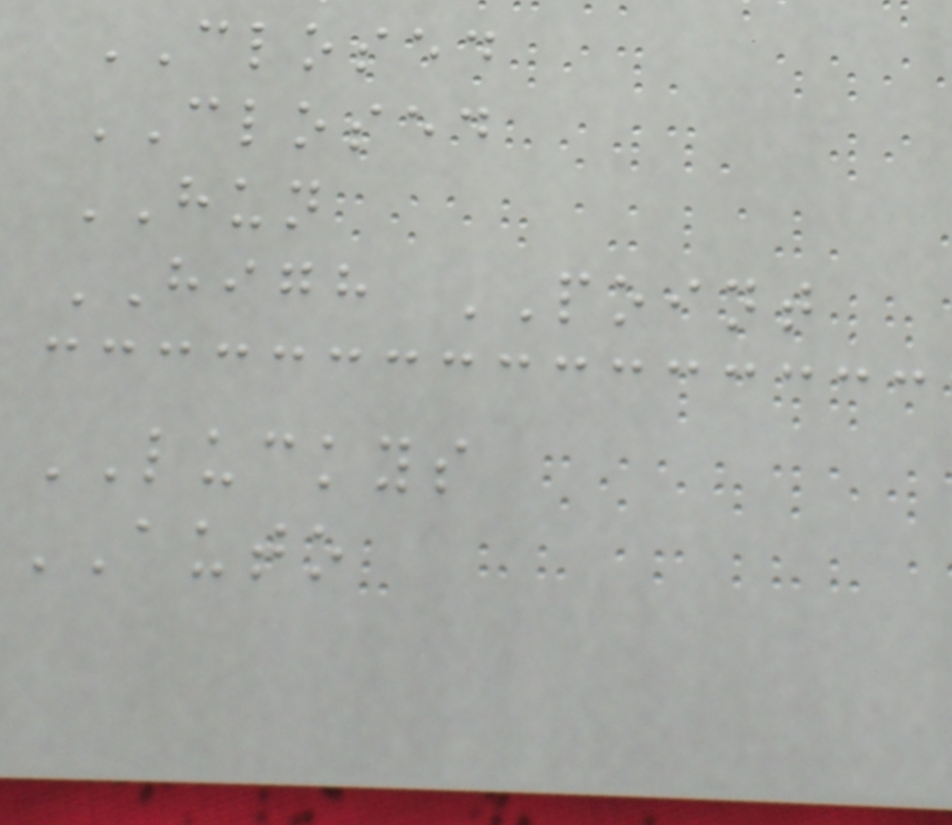CLOSED
CLOSED
HUN
HIGH POINT
LUCKYS
AUTO
